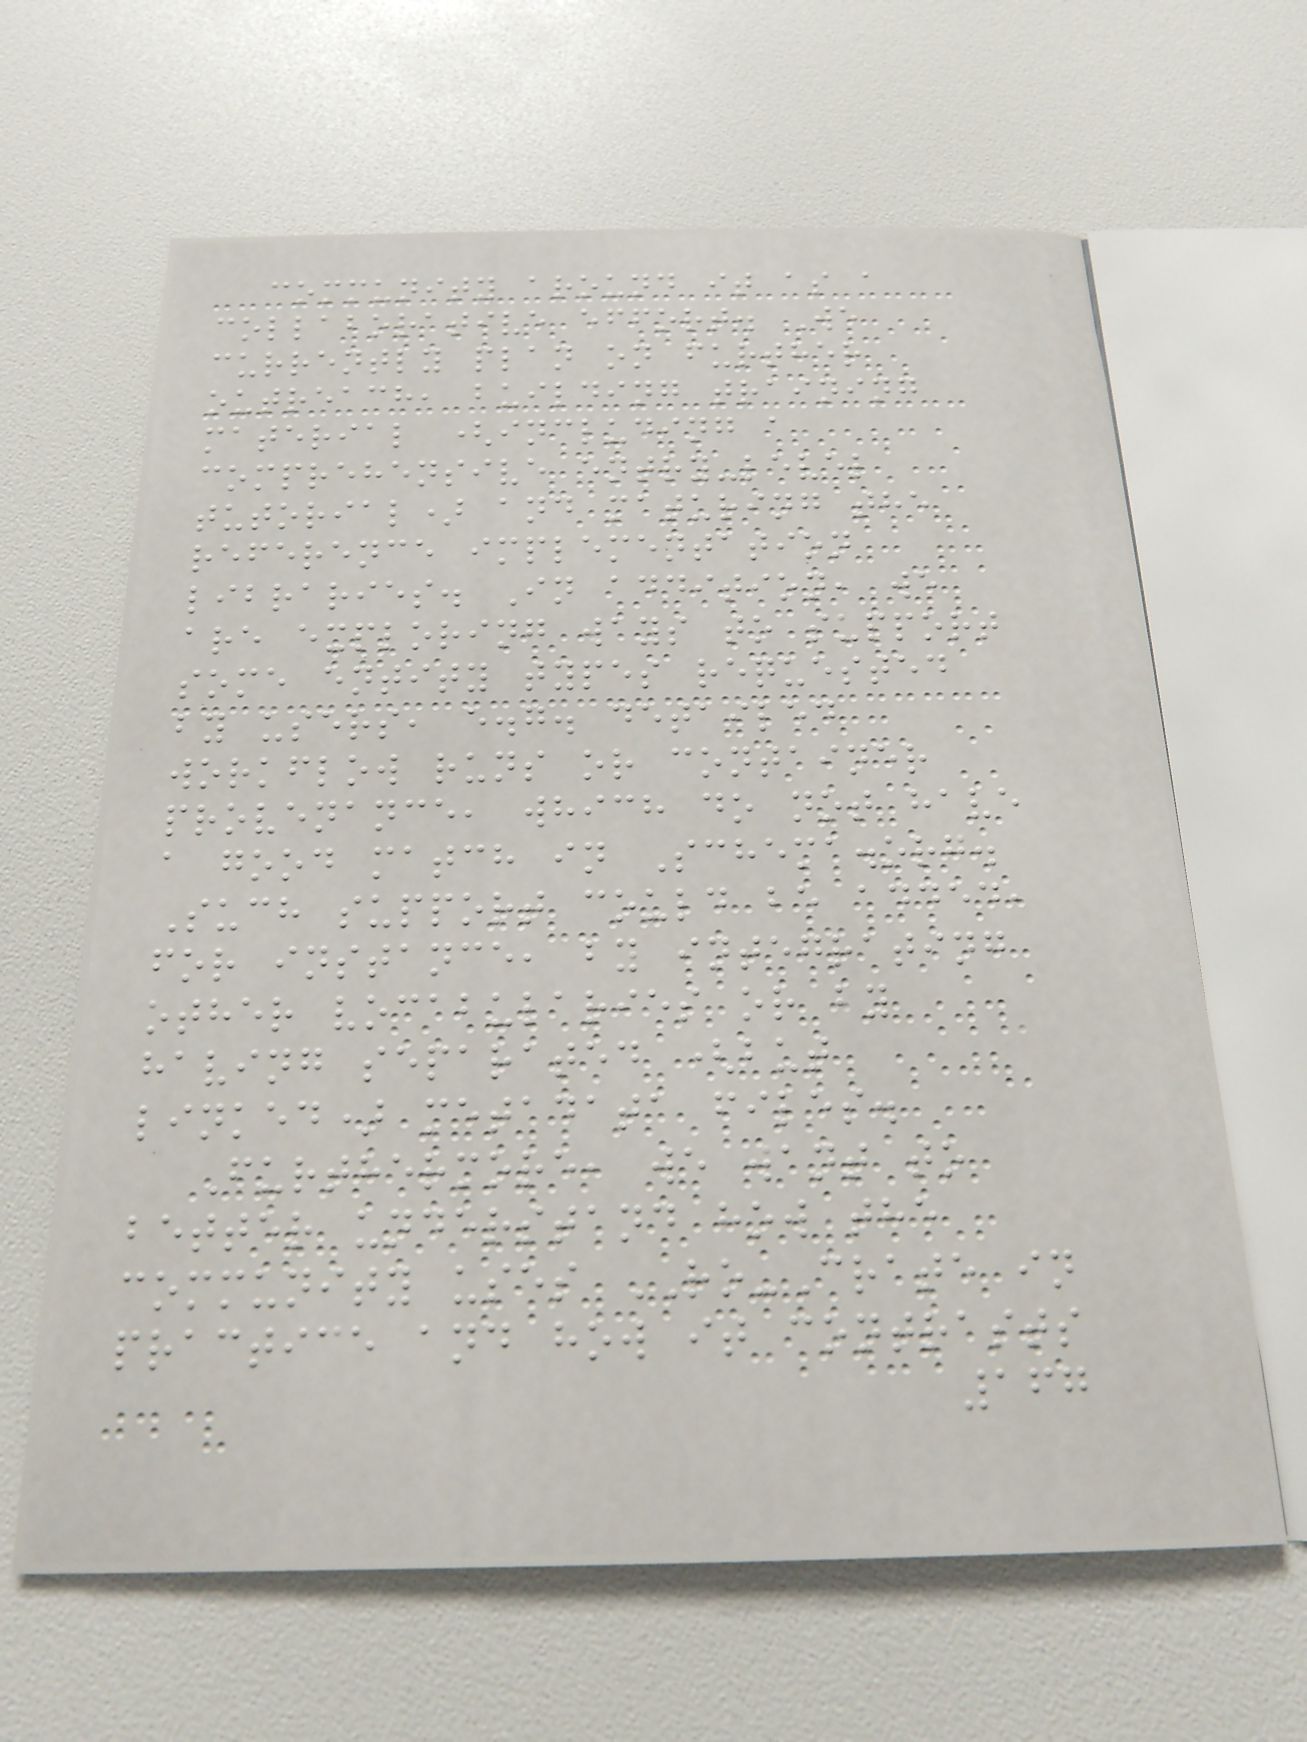community around it as a
collaborative effort. We
currently plan on further
outreach, building training
material (including a
comprehensive entry-level
tutorial) and maturing the
reference implementation
libraries. In addition, we
are exploring ways to support
some entity types requested
by users, e.g. detailed
workflow runs or container
provenance, which do not have
a good match in Schema.org.
Such support could be added,
for instance, by integrating
other vocabularies or by
having separated (but
linked) metadata files.
Furthermore, we want to
better understand how the
community uses RO-Crate in
practice and how it contrasts
167
